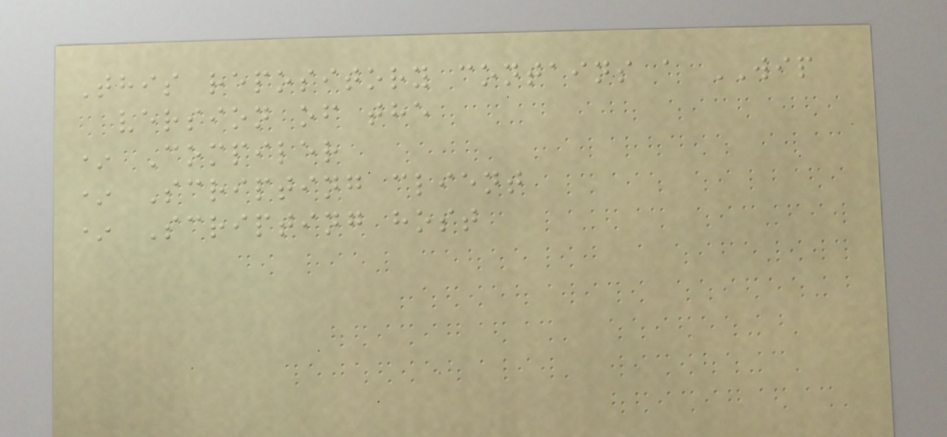This repository contains a WIP
version of the
* Compiler
* Scripting client
* Scripting host
